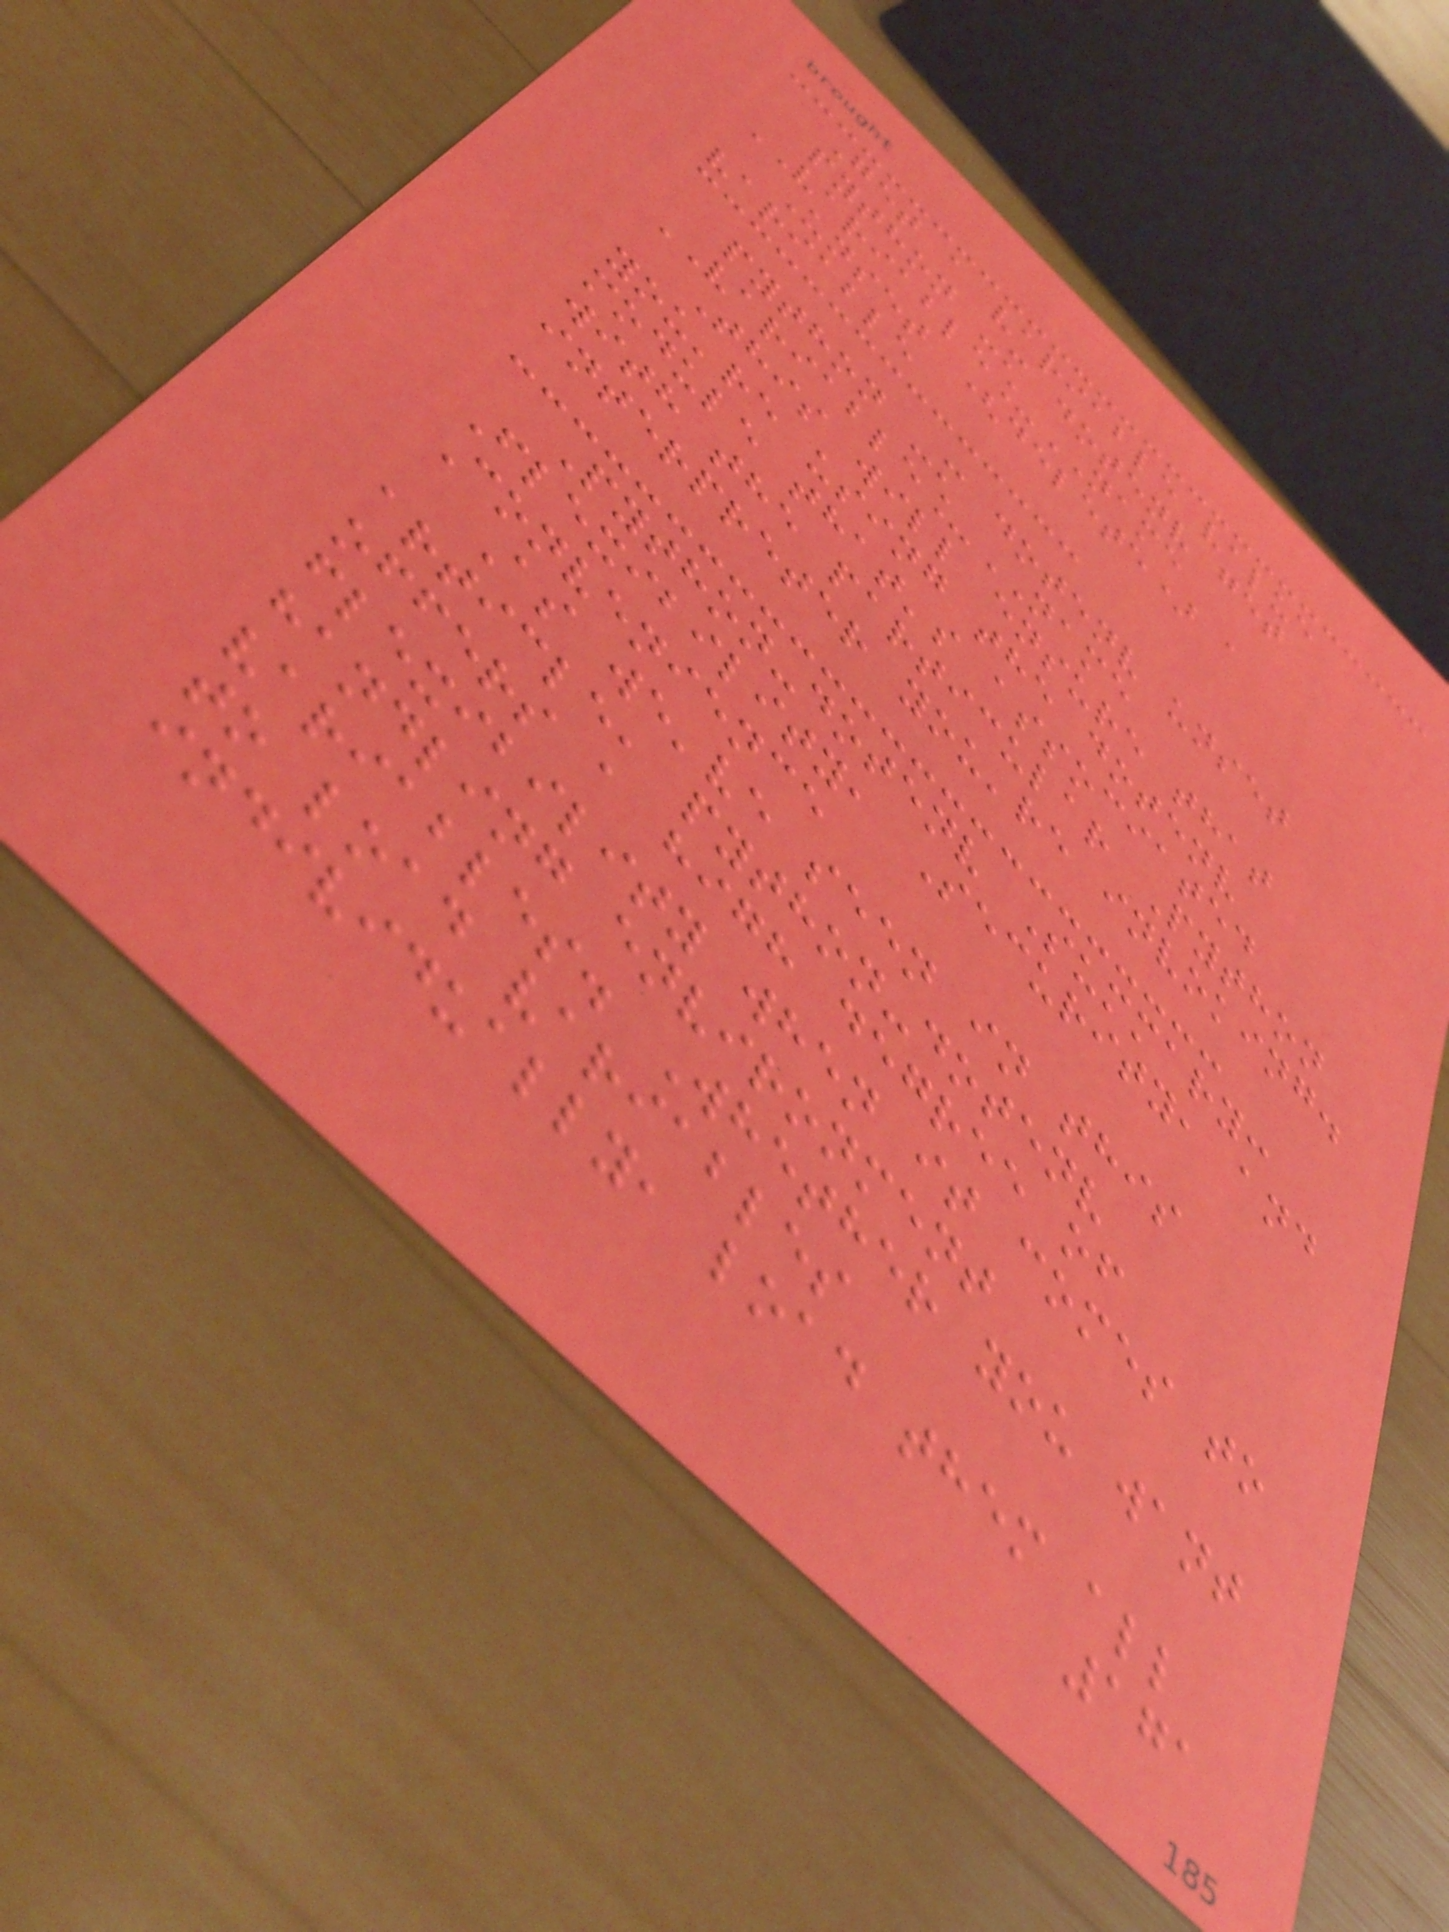Get a variable value
python -m dotenv get
VARIABLE_NAME
Unset (delete) a
variable
python -m dotenv unset
VARIABLE_NAME
This will ensure that
you're using the dotenv
module that's associated
with the particular Python
interpreter you're invoking.
Python-dotenv Summary:
Flexibility, Security, and
Convenience
As we've seen in this
article, python-dotenv
offers a high degree of
flexibility when it comes to
handling environment
variables. Whether you want
to load variables
individually, load them all
171
